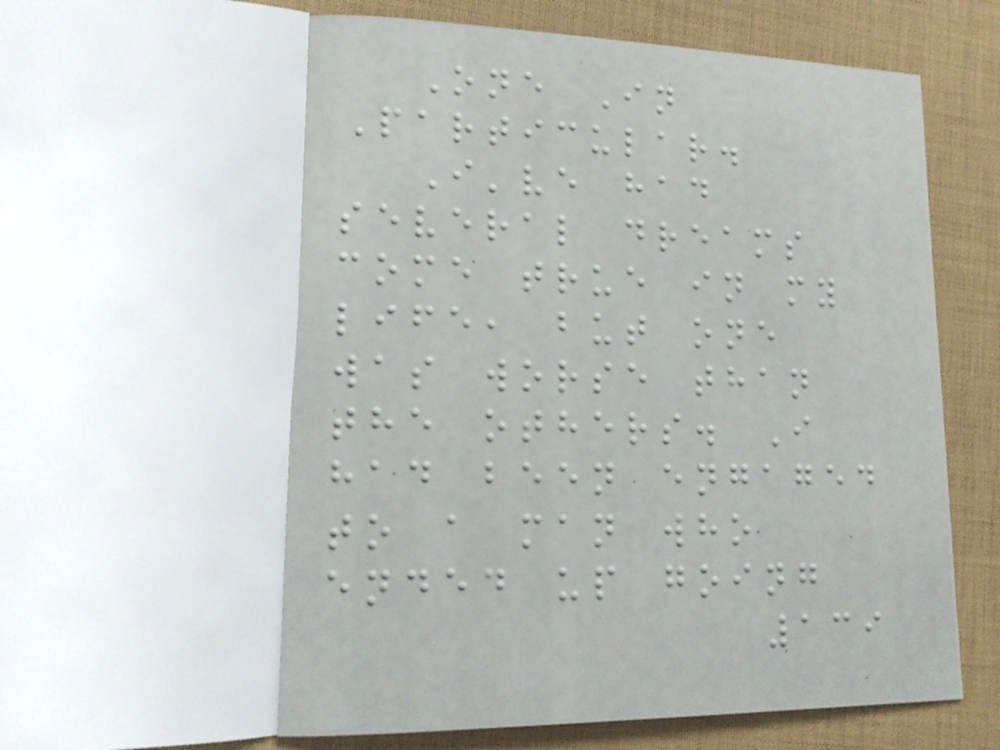One In
Particular.
I've had
several dreams
come true in my
life, but one
was worse than
the others. I
had been engaged
to a man who
ended up going
139
